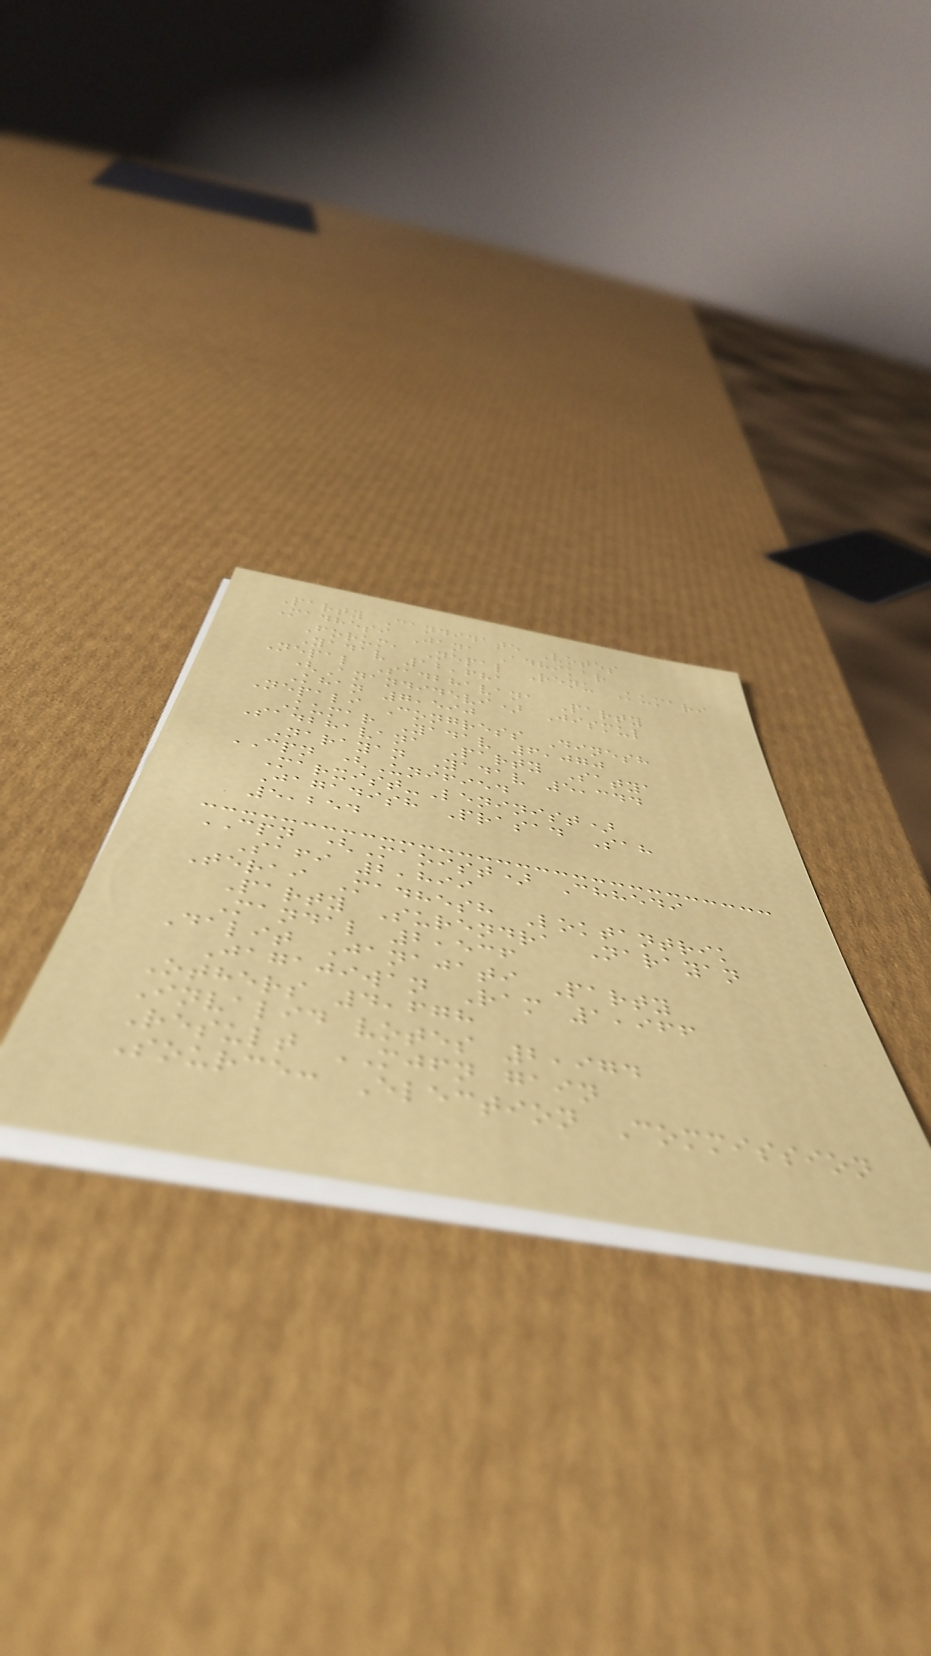Party Candidate Votes
Madhesi Jana Adhikar
Forum, Nepal Renu Kumari
Yadav 12,681
Nepal Sadbhavana Party
(Anandidevi) Jismul
Khan 7,590
Nepali Congress Dinesh
Kumar Yadav 6,070
Sadbhavana Party Satya
Narayan Yadav 5,344
CPN (Unified
Marxist-Leninist)
Jagadish Prasad Sah
5,254
CPN (Maoist) Chhedi
Safi 2,899
Terai Madhesh Loktantrik
Party Surendra Narayan
Mandal 2,536
Dalit Janajati Party
Jagajiwan Ram 1,966
Others 4,678
Invalid votes 2,974
Result MJFN gain
Source: Election Commission
